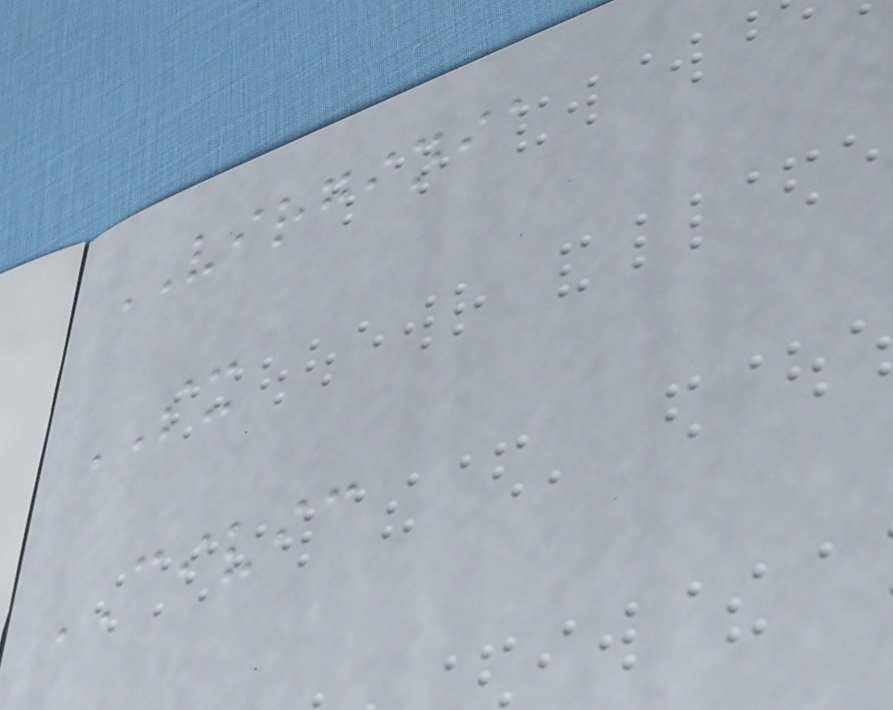VIRGINIA
SX
CIVIC
